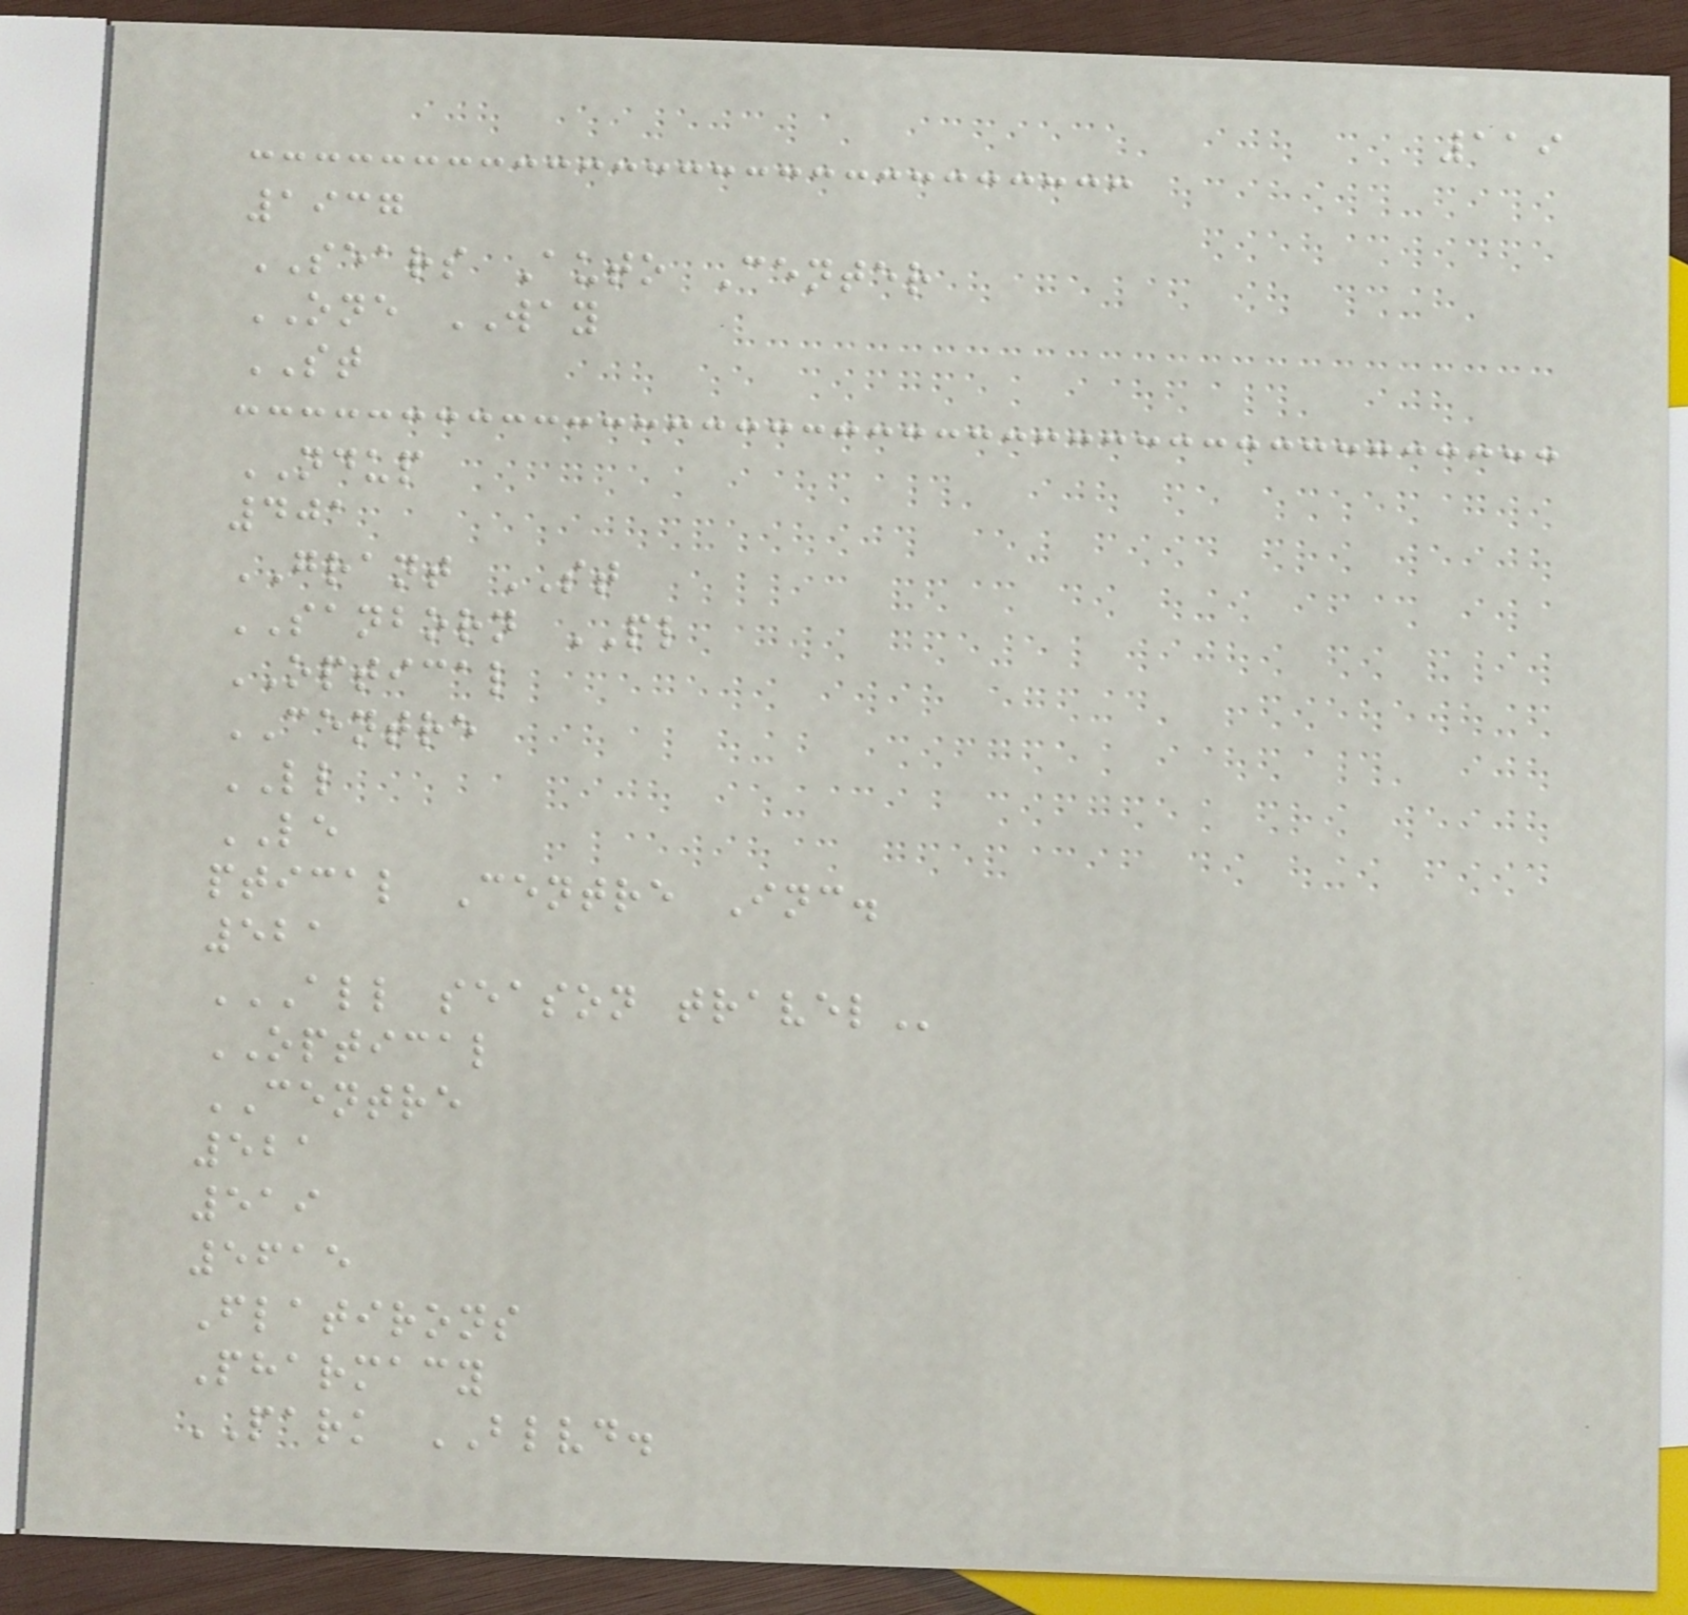119
1937
SEARS Auto Center
ONE WAY
ST
NDUP
401
GRANT ST
SANBORN PL
OPTICAL
CENTRE
LL
LE
ptical Centre Inc.
521
ALL SEASON TRAVEL
OPTICAL
CENTRE
521
519
5615
Flatirons
Pharmacy
PARK BLVD.
